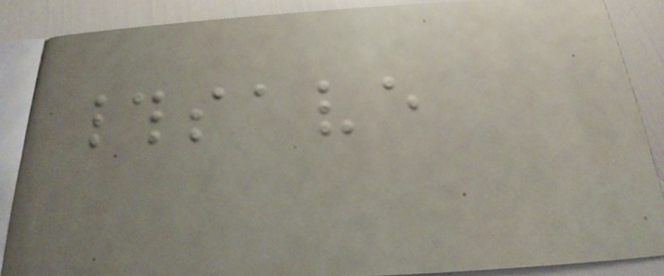#save
